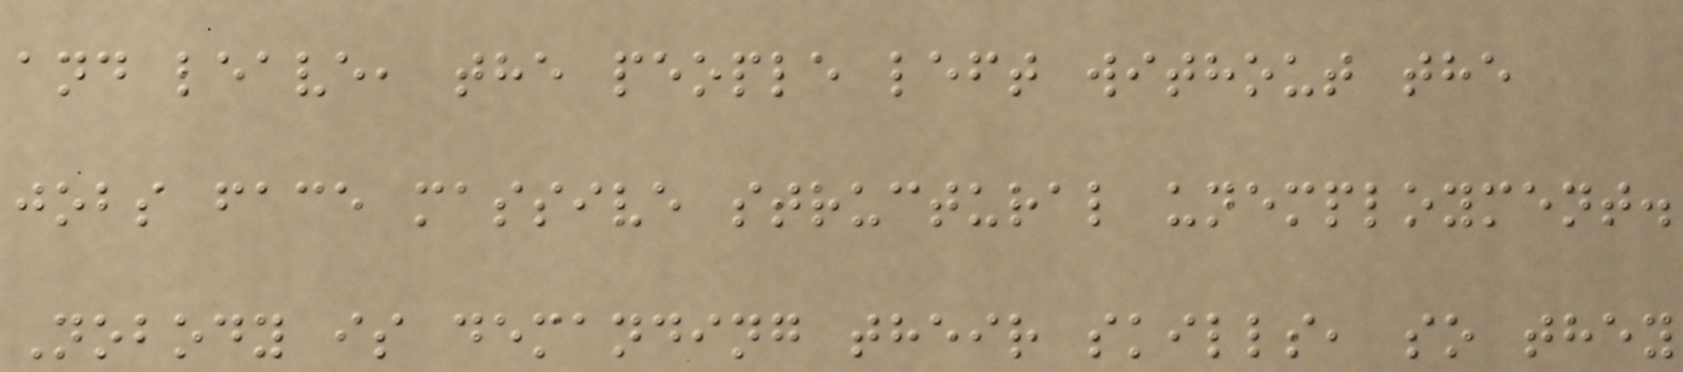and leave, the people left without the
jobs face massive structural unemployment.
Nobody is demanding their skills, so they
